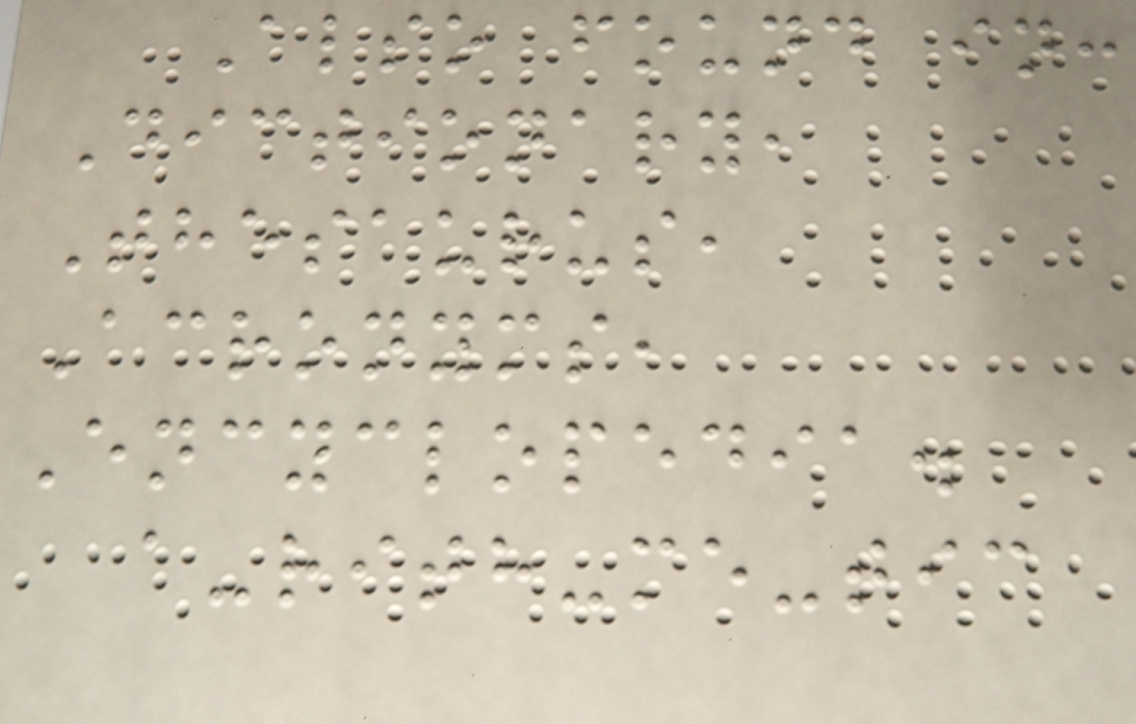Also found in:
Dictionary,
Thesaurus,
Acronyms,
Encyclopedia.
a-rith-me-tic
